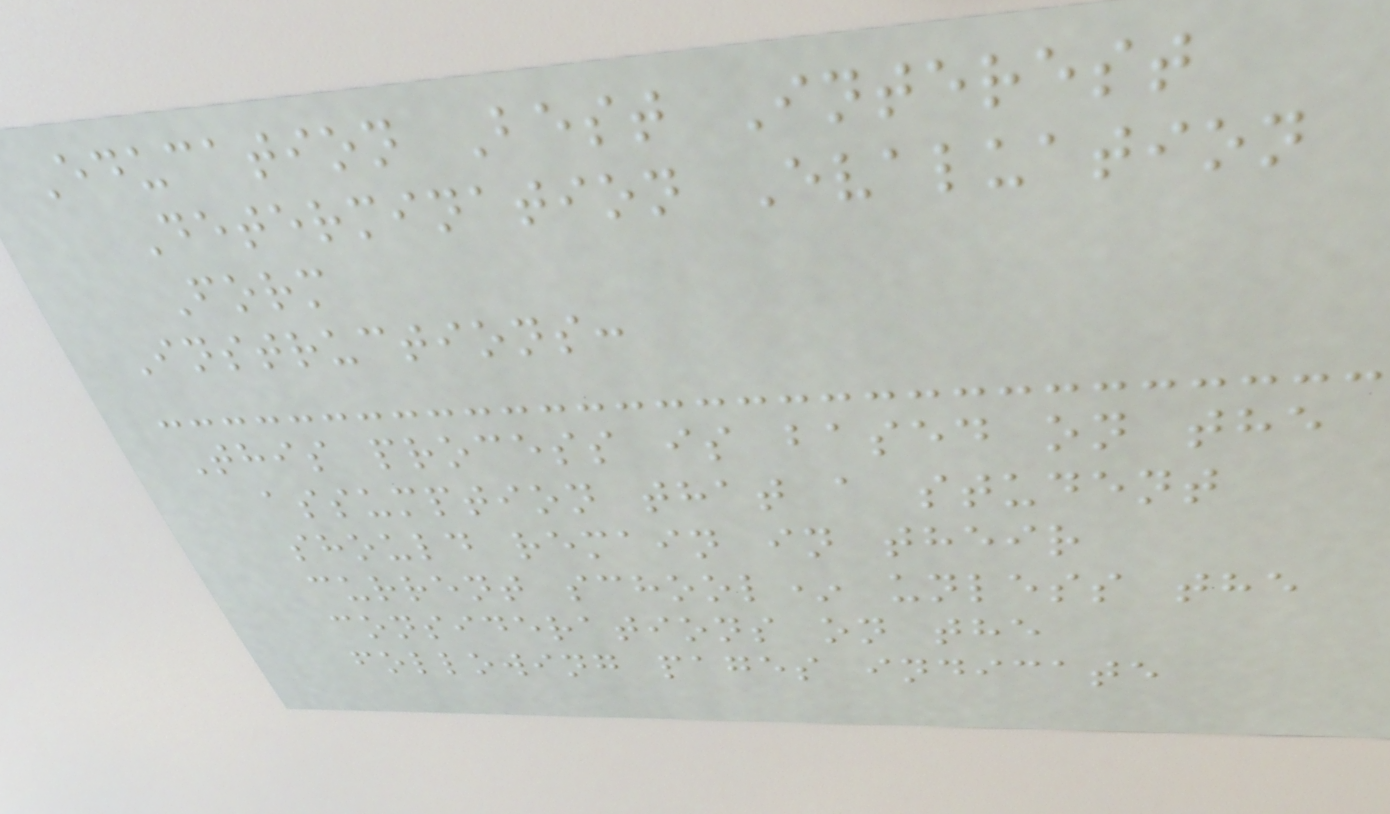Education Best Interest
Determination Evaluation
Form
Instructions:
This process is based on the
assumption that a student
should remain in their
current school* unless the
considerations on the
following pages indicate
